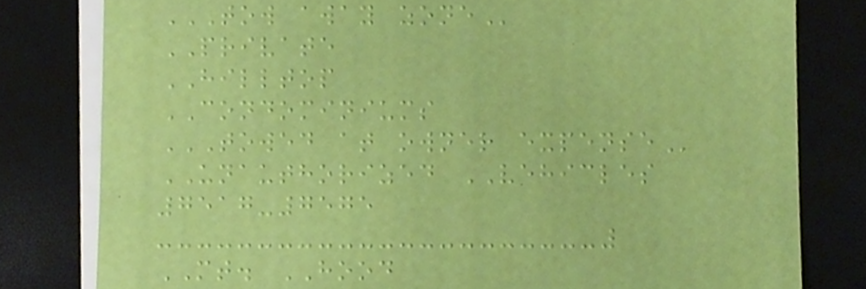TOW AWAY ZONE
PRIVATE
HILLTOP
CONDOMINIUMS
TOWED AT OWNER EXPENSE
UNAUTHORIZED VEHICLES
7517-7575
MT. HOOD
